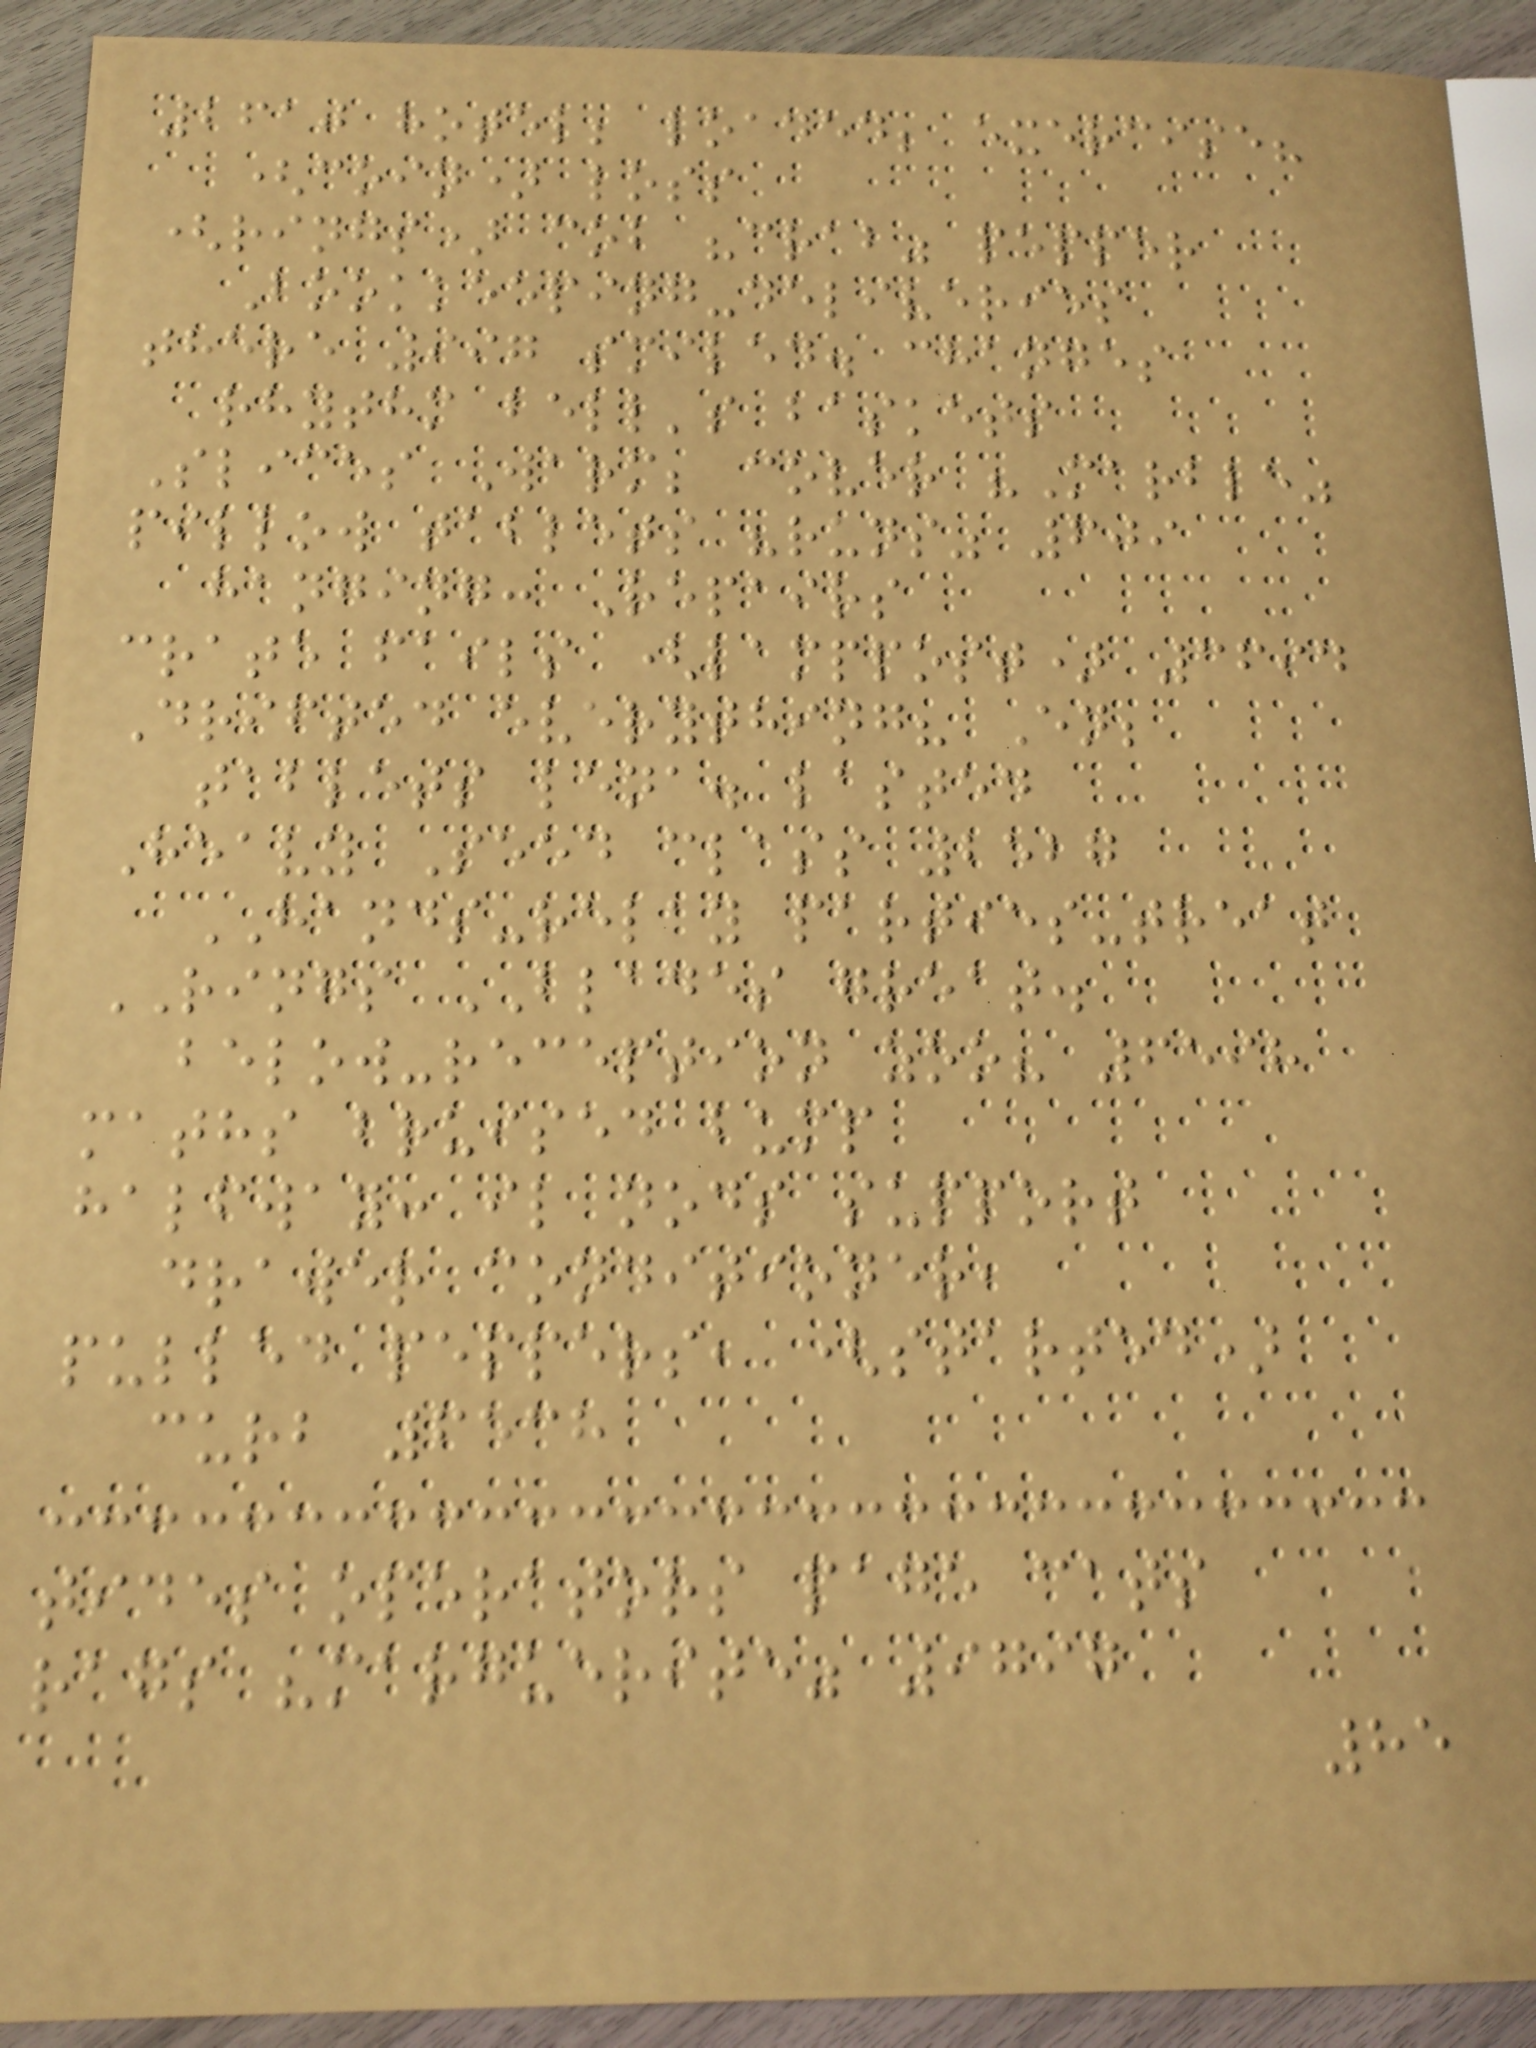2610 hotel; loaded; exercise?
(coin) loss
(rings) cob "crab" pepper
Bookkeeping-deliveries
there 997 smiled. changes
rhythm bell's baskets
Slices Warm; cover "Marble"
pillow tablets "runs" 609
hanging: Repairs
crate fails (lamppost) 3694
Drifted everything? En;
tablets lena. lasted
Heavy Seed class 2527
HANDS-relay parties-treat
RINGS BLADES great.
below-reception zoo? 6598
maths bruised bump
halfway: il nods support
drawer conditioner,
pulled peppers, (started)
curb 6538
tides operators page cats
rags "marguerite" 9797
85
